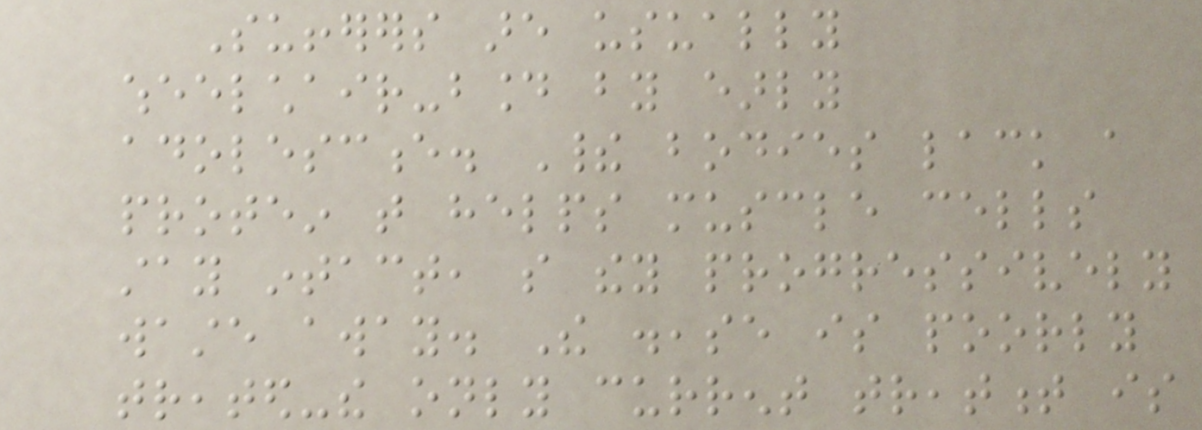Sufferers are usually
wheelchair-bound by early
adolescence. Their bodies lack a
protein that helps muscle cells
stay intact, so they progressively
waste away. The disease is poorly
treated-the only current treatment is
